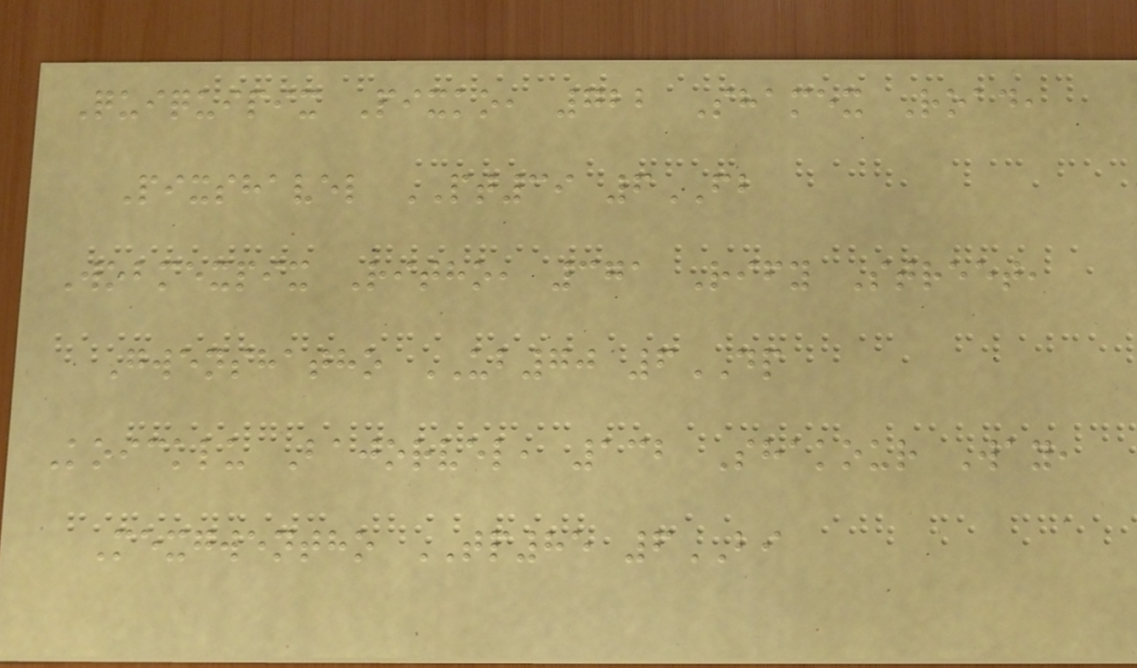Quiquipix Pixko, 722 Shamex Road,
Pixshavel PT39 6FB
Wobmexpix Ritho, 371 Rify Street,
Gwenshatho UB70 6DP
Koicklu Bajorvel, 132 Shakour Way,
Mexgwentho TP85 6BI
